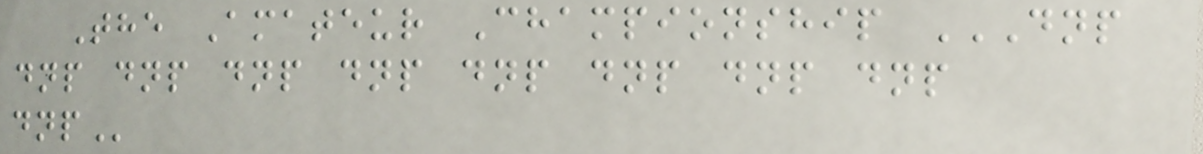The Amateur Championship DNP
DNP DNP DNP DNP DNP DNP DNP DNP
DNP
